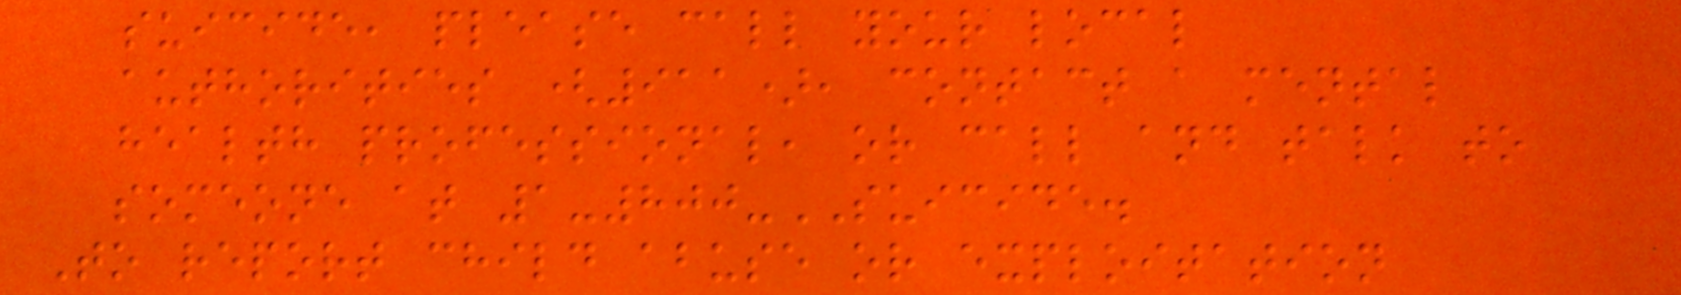suicide, please call your local
authorities (911), contact a mental
health professional, or call and talk to
someone at 1-800-SUICIDE.
To report child abuse or exploitation
